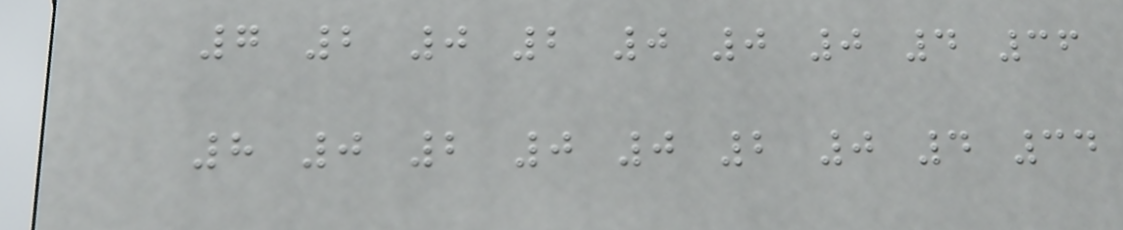7 2 0 2 0 0 0 4 36
8 0 2 0 0 2 0 4 34
